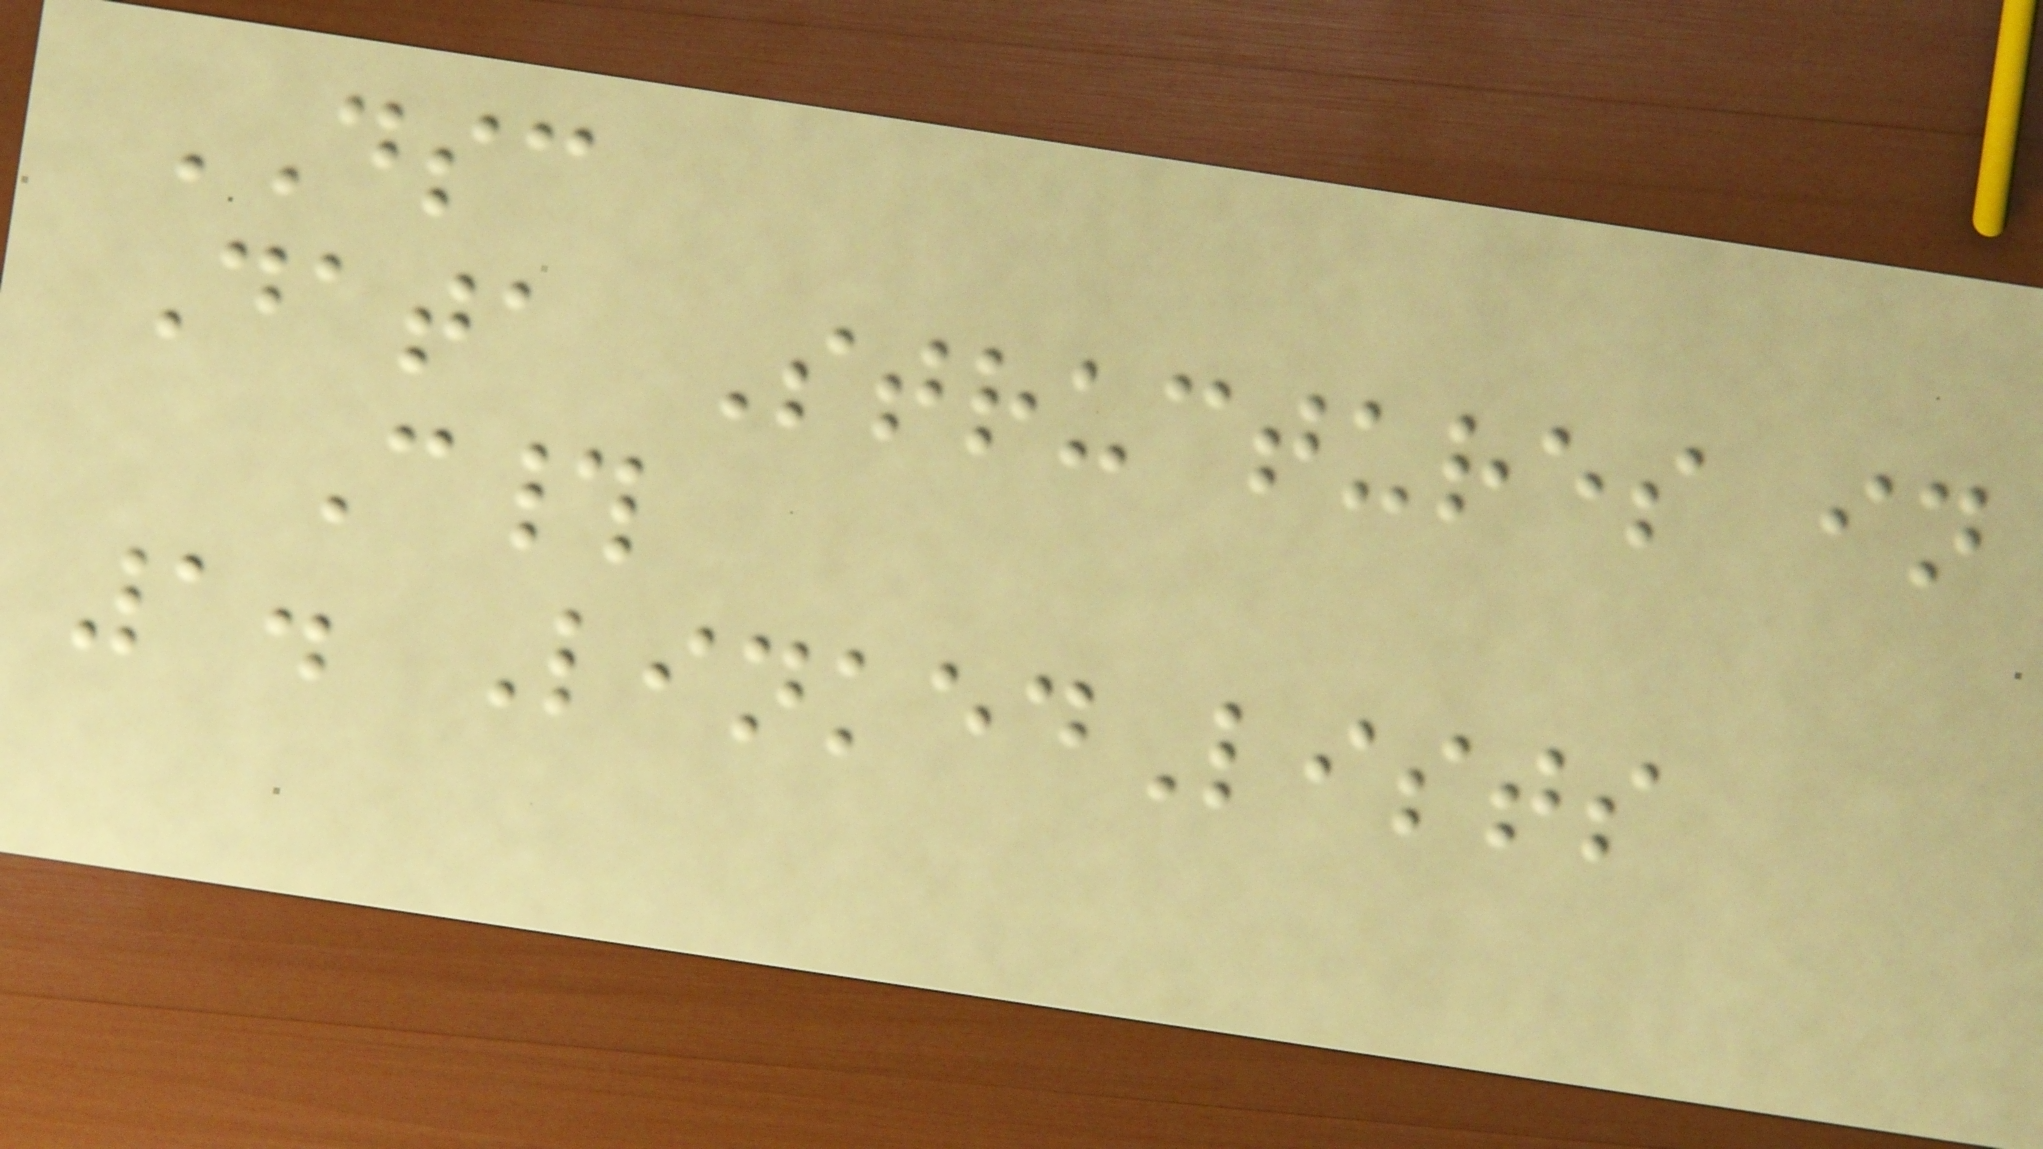DSC
Data Structures in
C#
1. LinkedLists
